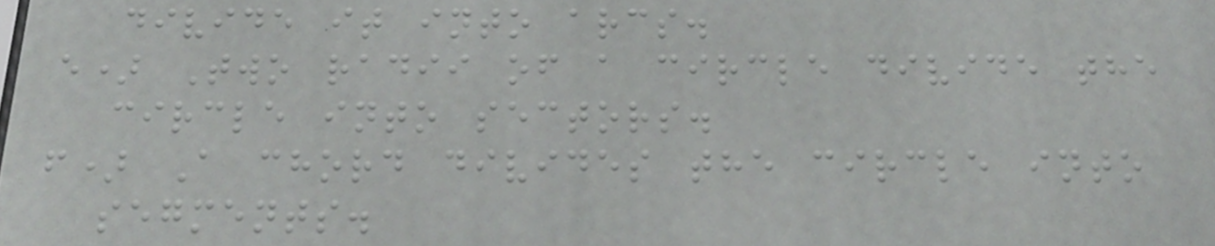divide it into arcs.
e) Two radii of a circle divide the
circle into sectors.
f) A chord divides the circle into
segments.
